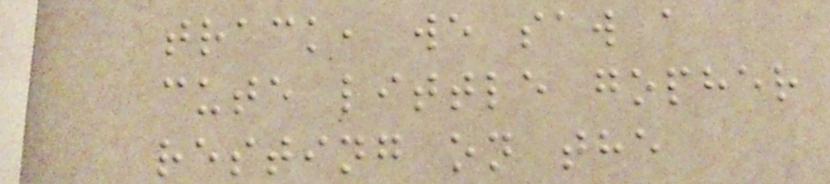track, we saw a
cute little gopher
resting on the
